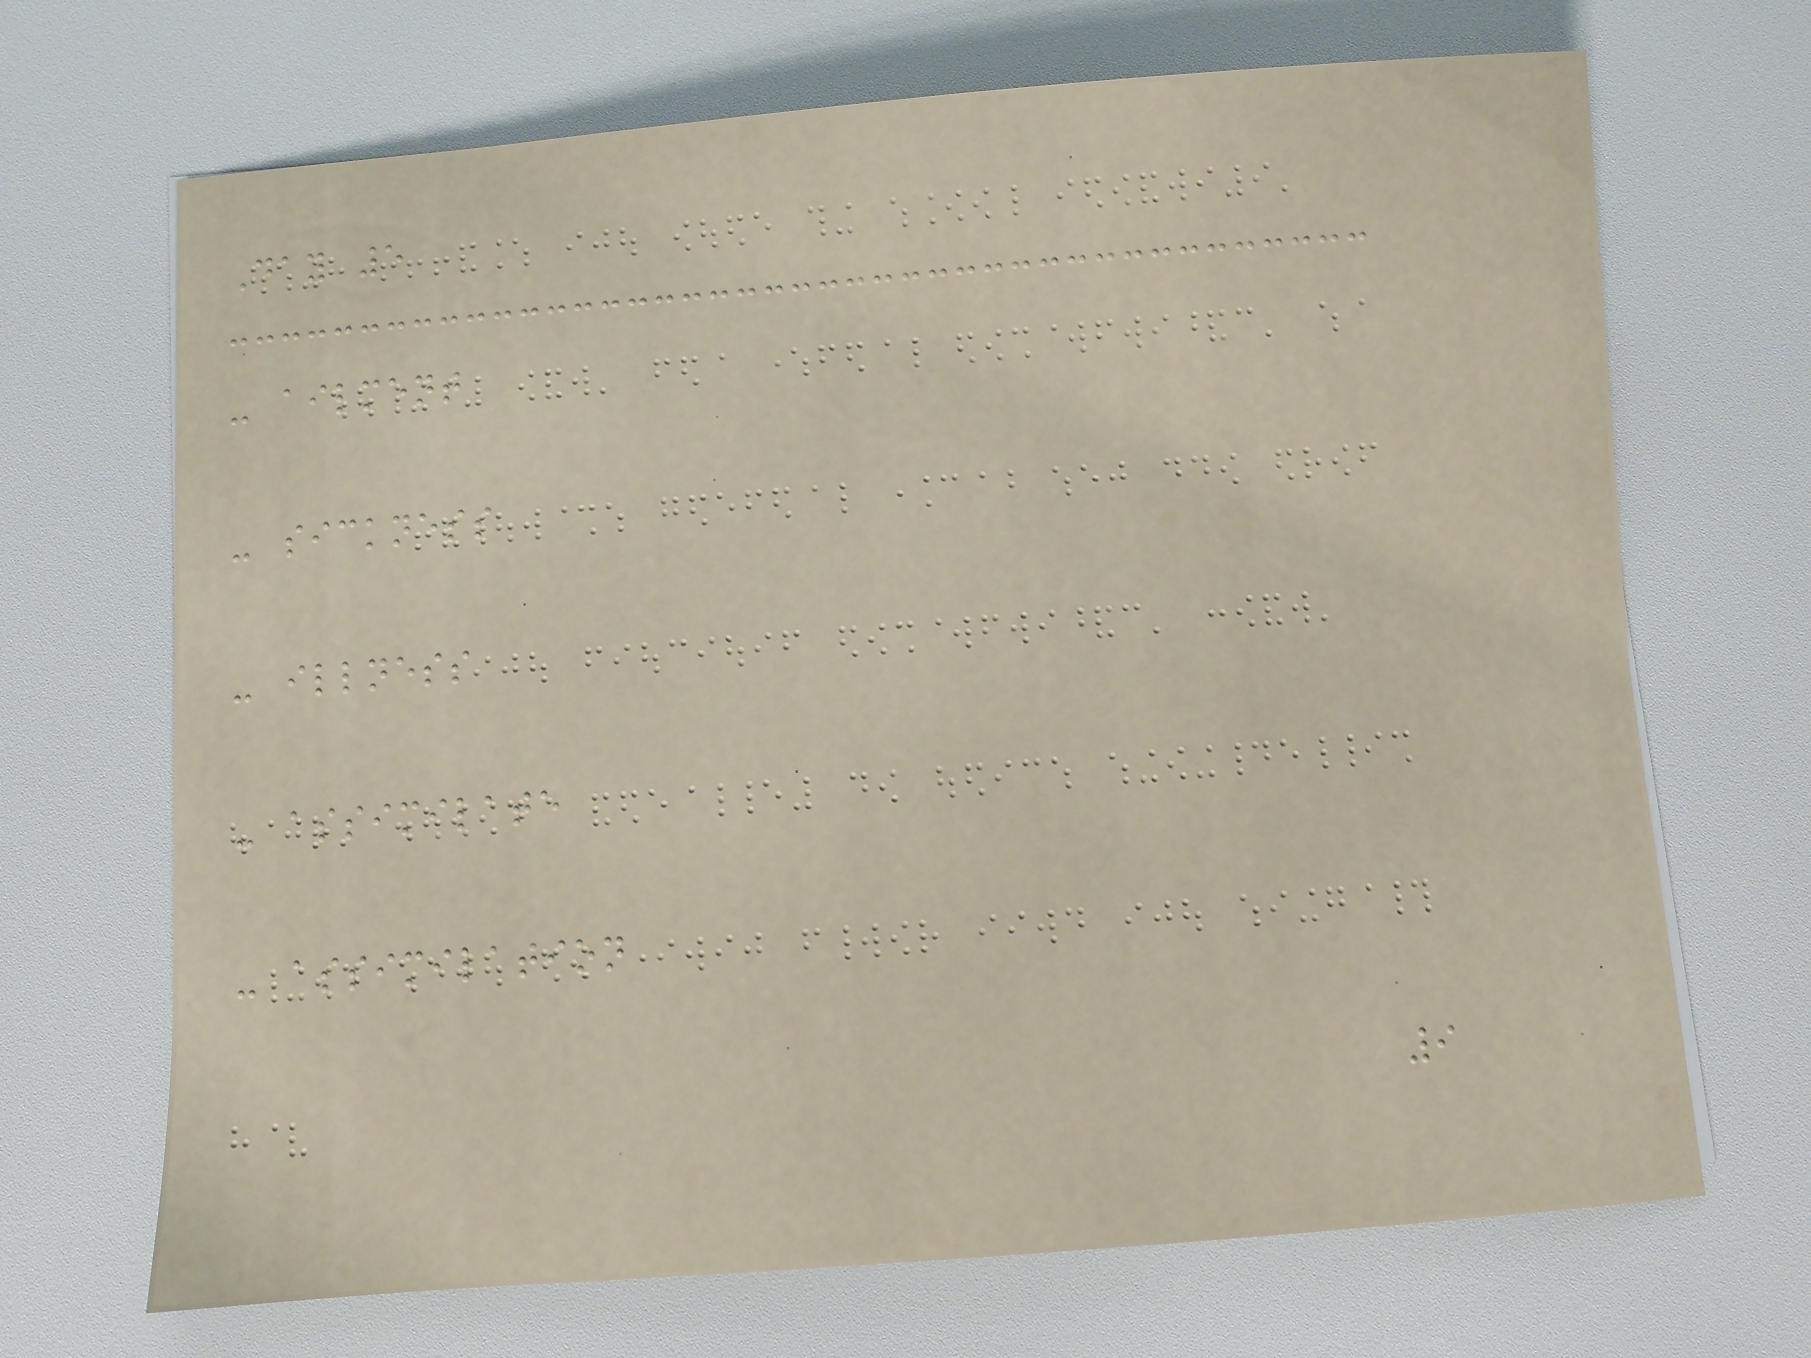Day 5
- ailment
- sickness
- illness
- assimilate
- assimilation
9
